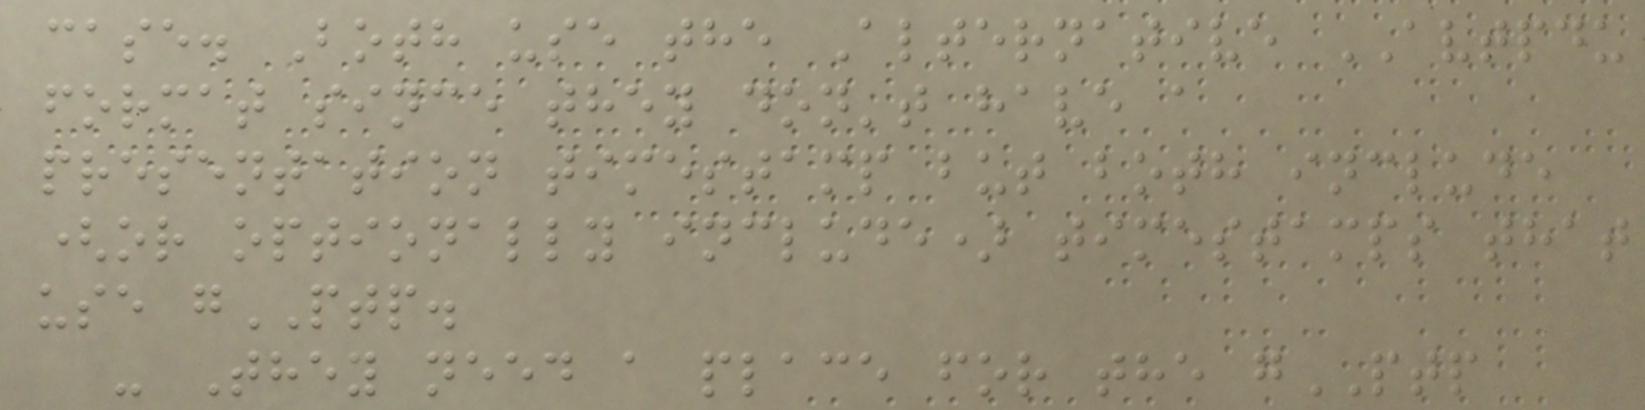case. Both use the Alternative AVTPDU
format since they don't have a
presentation timestamp but both include
(or optionally include) timestamps that
use gPTP.
- They need a place for the gPTP
